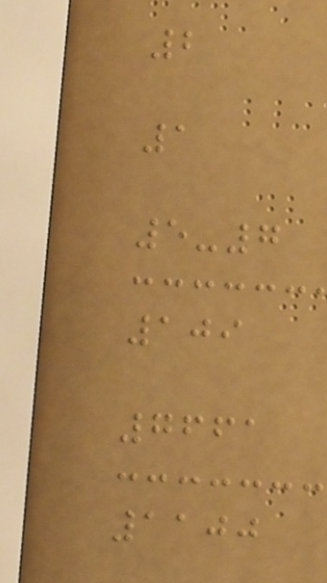2
1
5-7
109
7661
1100
